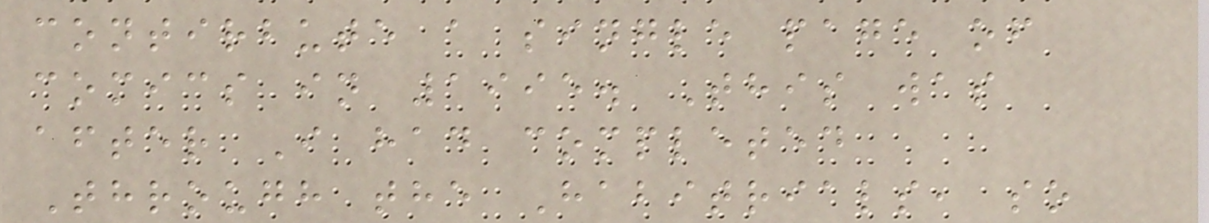contirbute a single page of
comics in 1995. This was
after I had completed
Through the Habitrials, so
